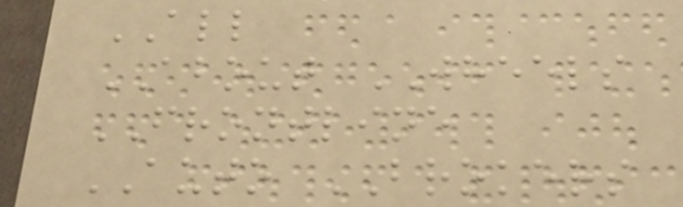ALL
ABOUT WHEELS
FRONTLINE
AUTO BROKERS
